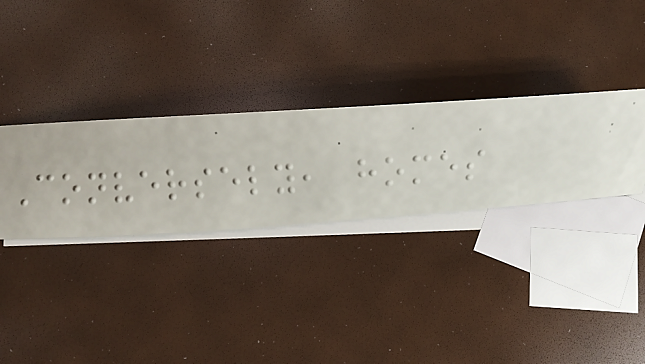Conversely, homes
